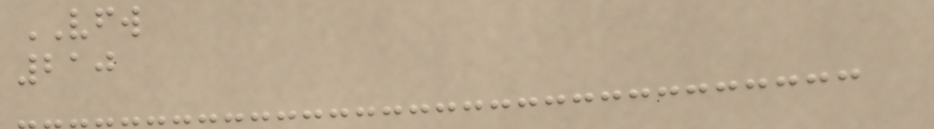VFW
210
